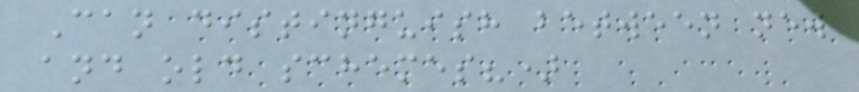Can distinguish between new
and old schemes?)
